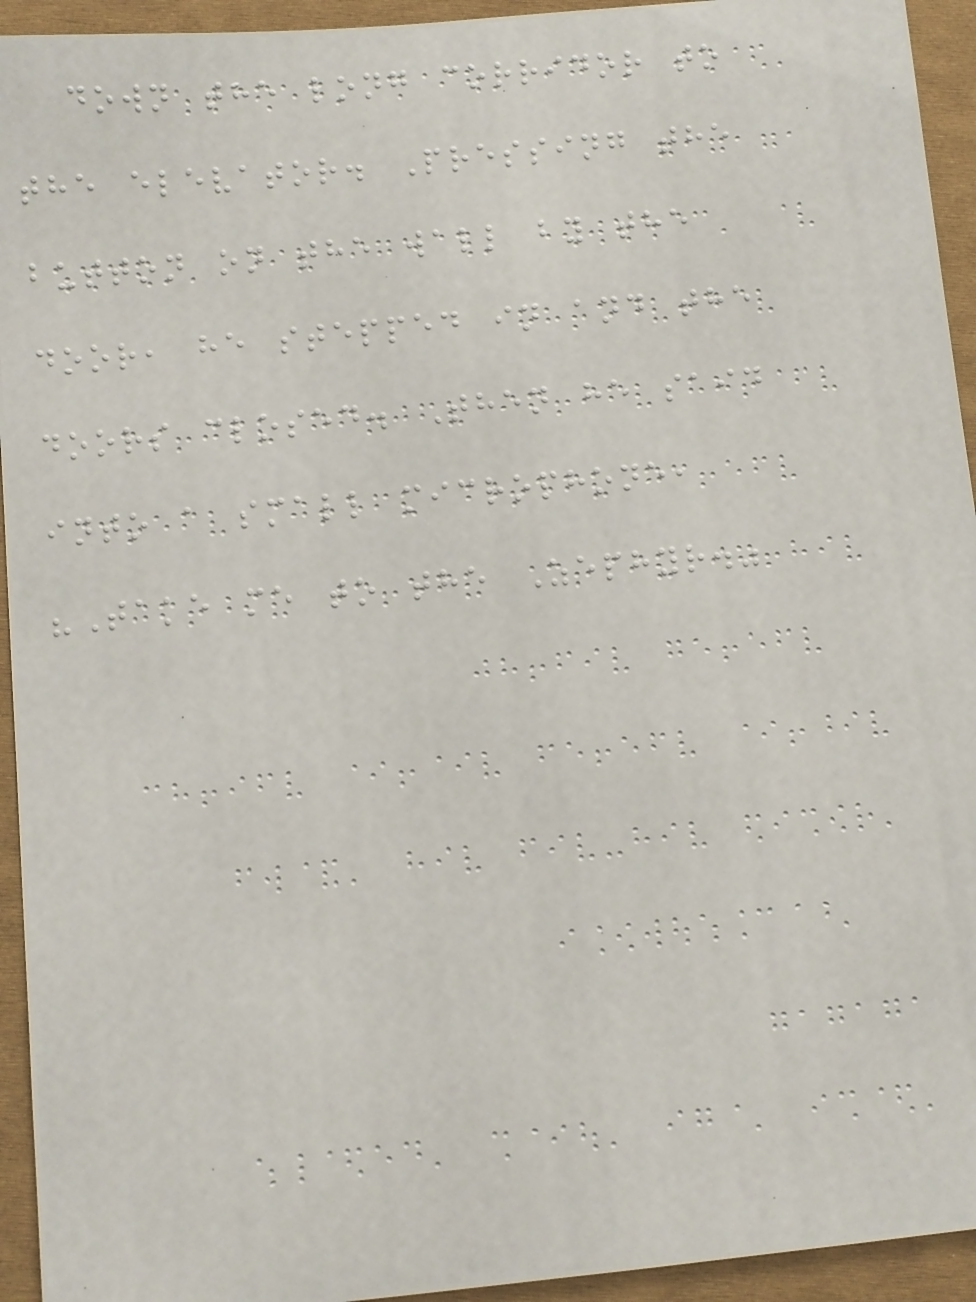down the long corridor to
the elevator. Pressing the
button on the wall by the
door, he stepped in and the
doors closed. Then he said
into a small microphone,
"Take me to the Zephyr."
